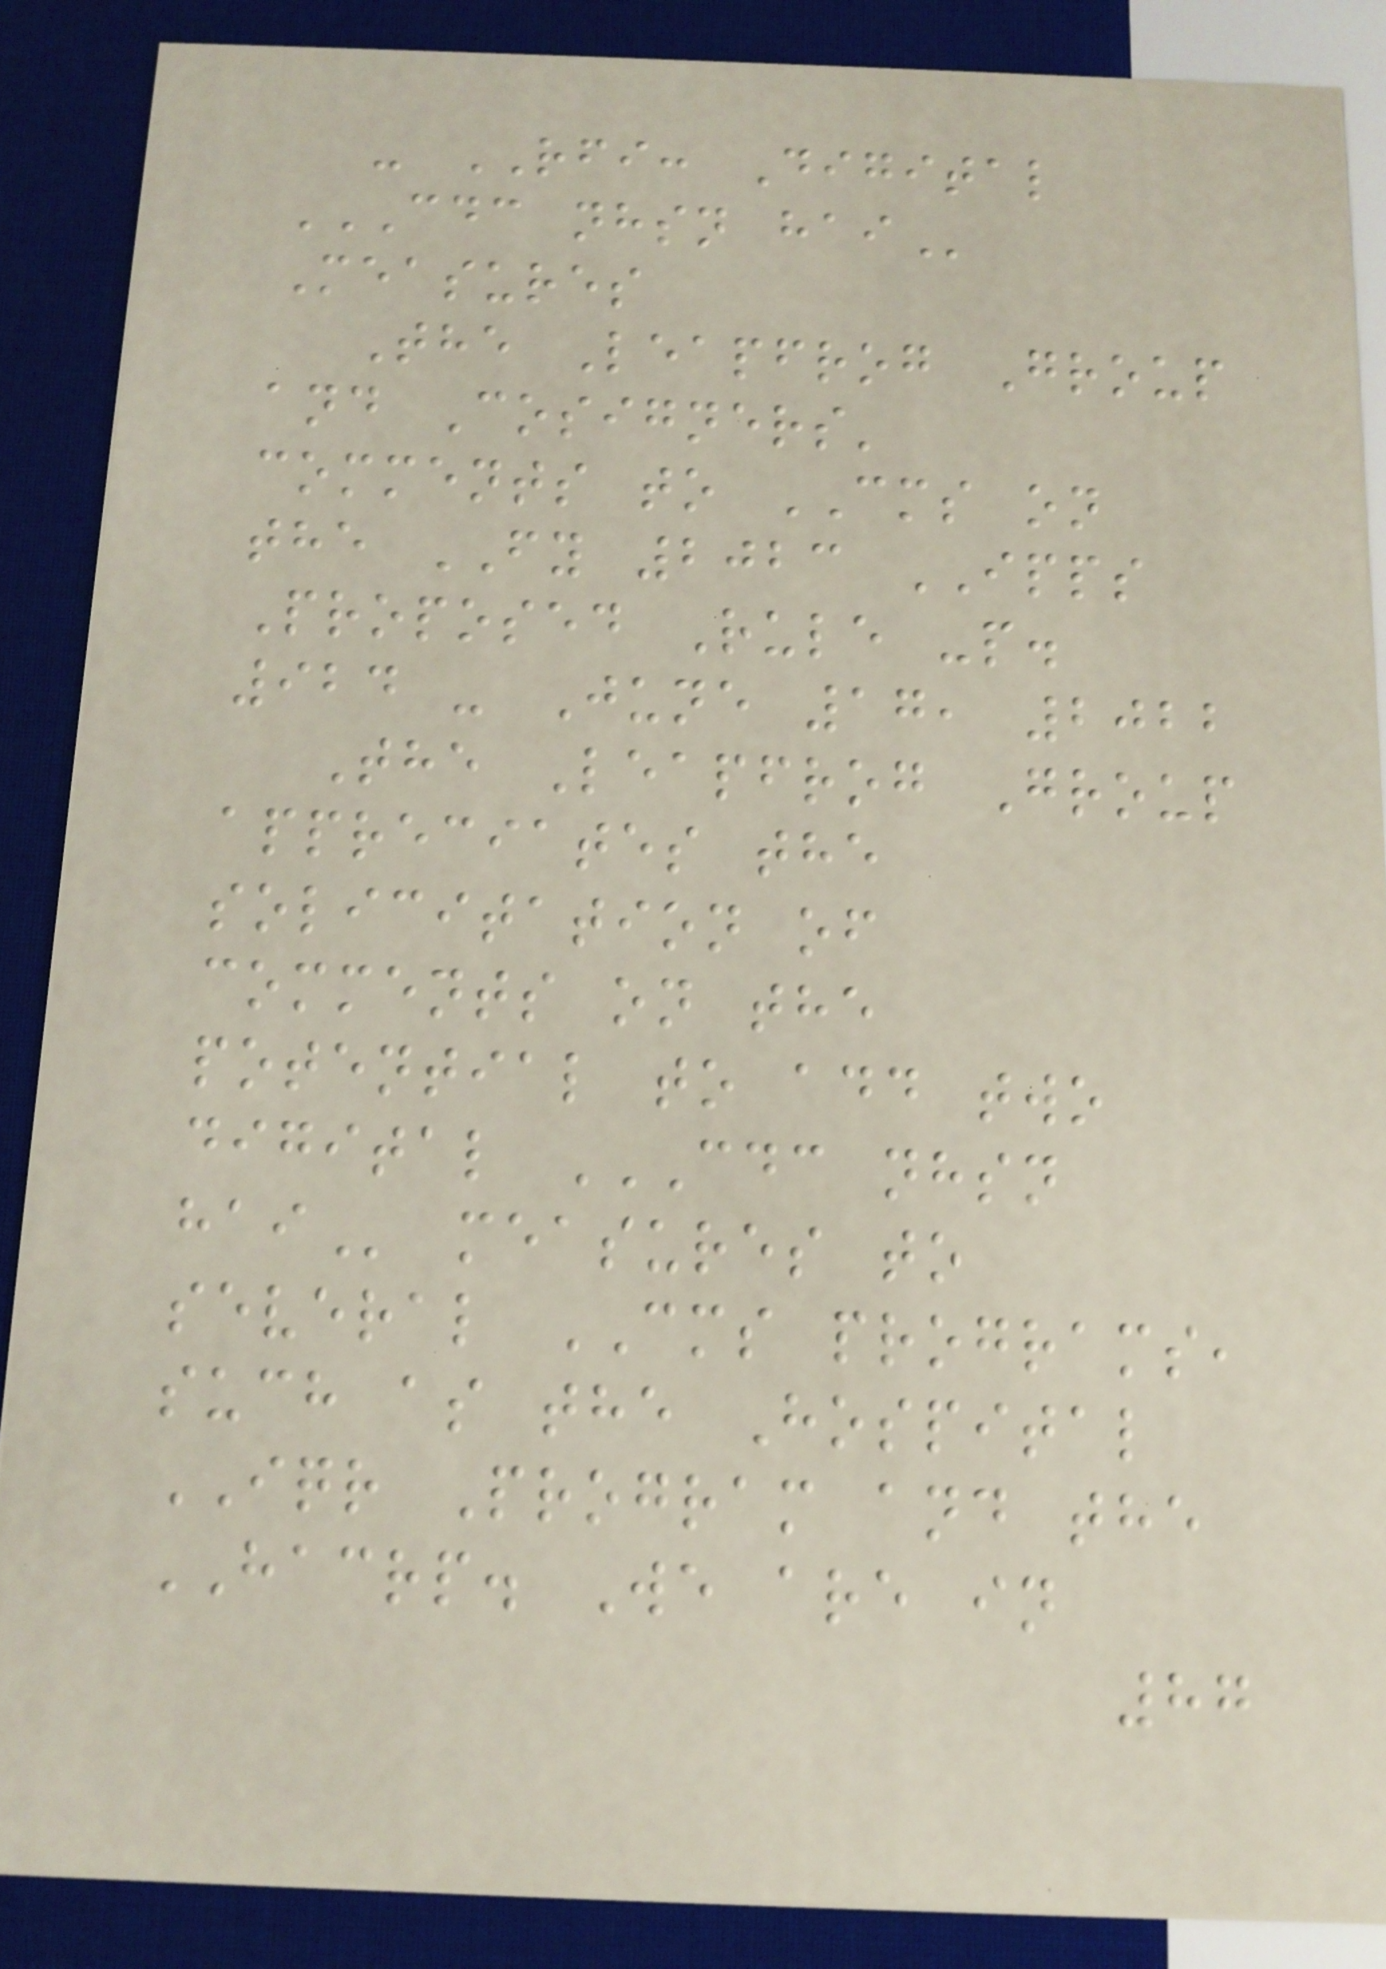- RFI: Digital
CDC NHSN HAI
Measures
The Leapfrog Group
and Cosigners'
comments to CMS on
the FY 2023 IPPS
Proposed Rule -p.
924 - June 17, 2022
The Leapfrog Group
appreciates the
solicitation of
comments on the
potential to add two
digital CDC NHSN
HAI measures to
several CMS programs,
such as the Hospital
IQR Program and the
HACRP. We are in
87
